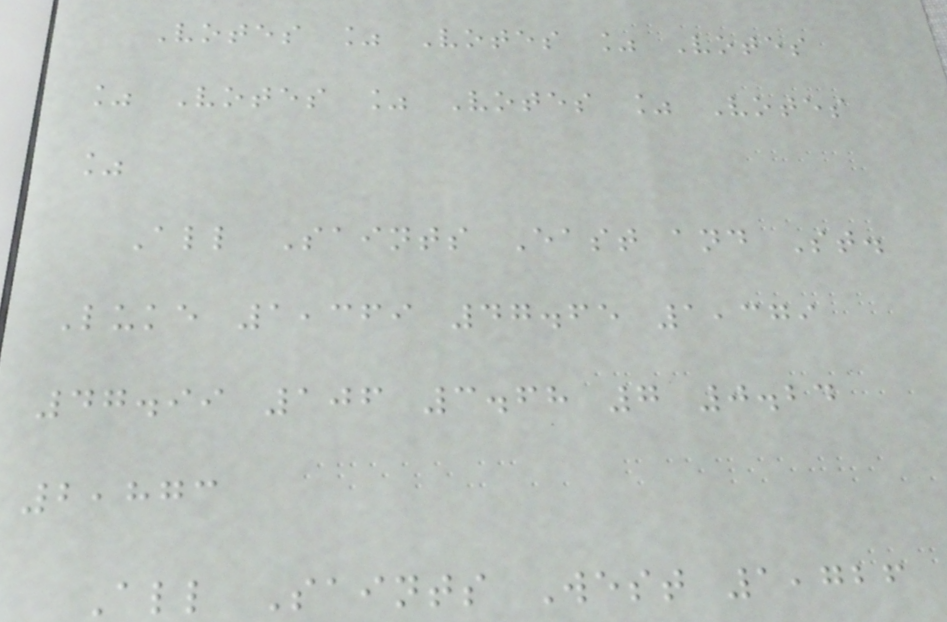Votes % Votes % Votes
% Votes % Votes % Votes
%
All Saints East and St.
Luke 1,369 47.65 1,379
47.99 106 3.68 7 0.24
2,873
All Saints West 1,726
